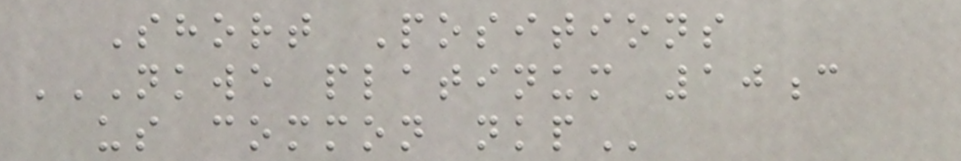Short Positions
NKWE PLATINUM 10C
US COMMON NKP
